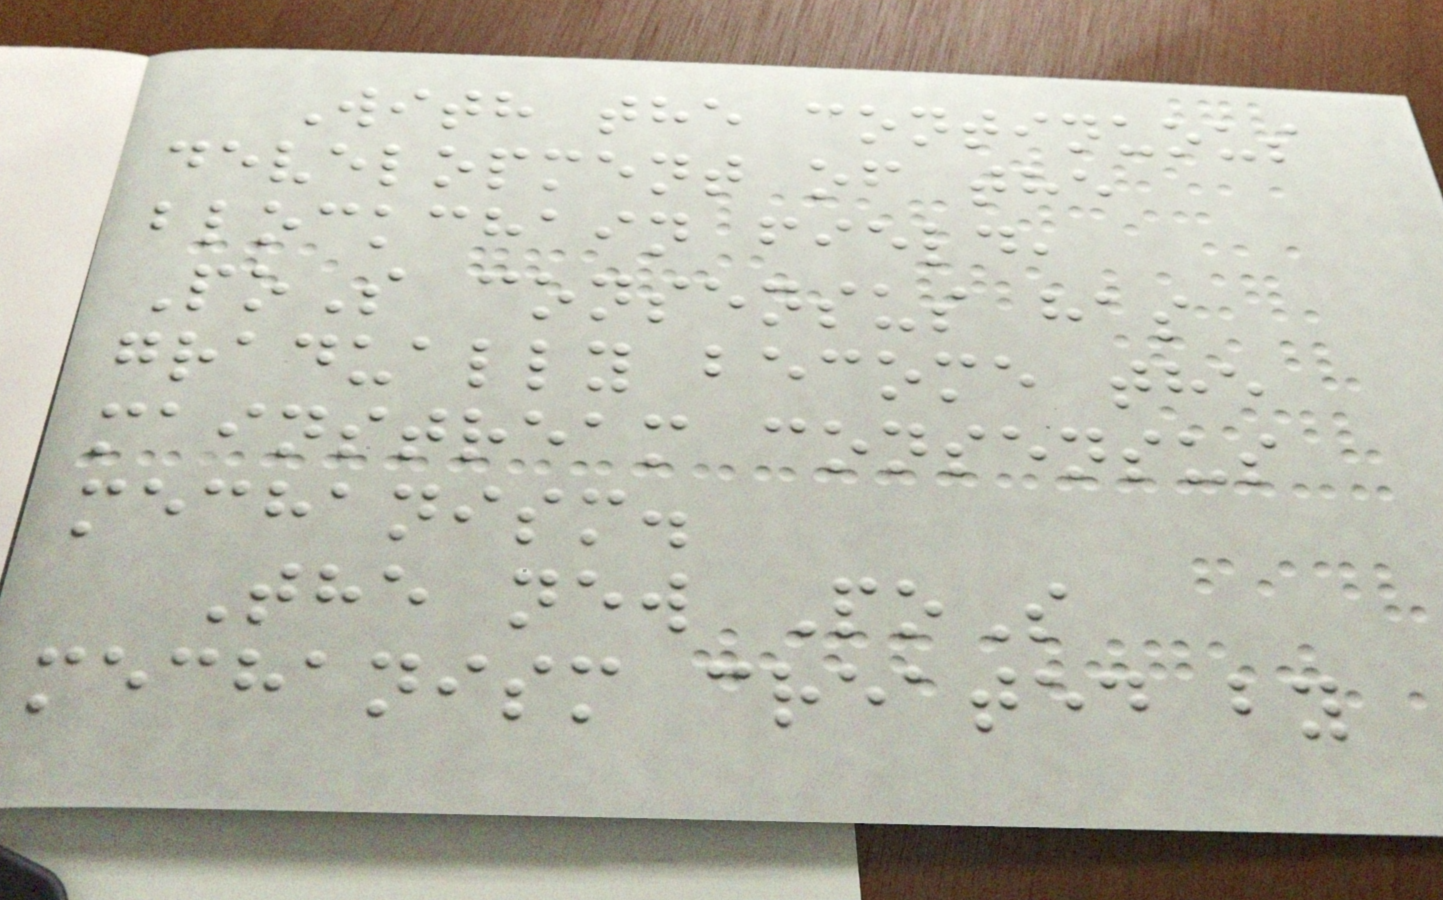With the continuous
development of the
blockchain field,
PoS consensus has
gradually become the
mainstream consensus
mechanism.
The new PoS
mechanism created by
